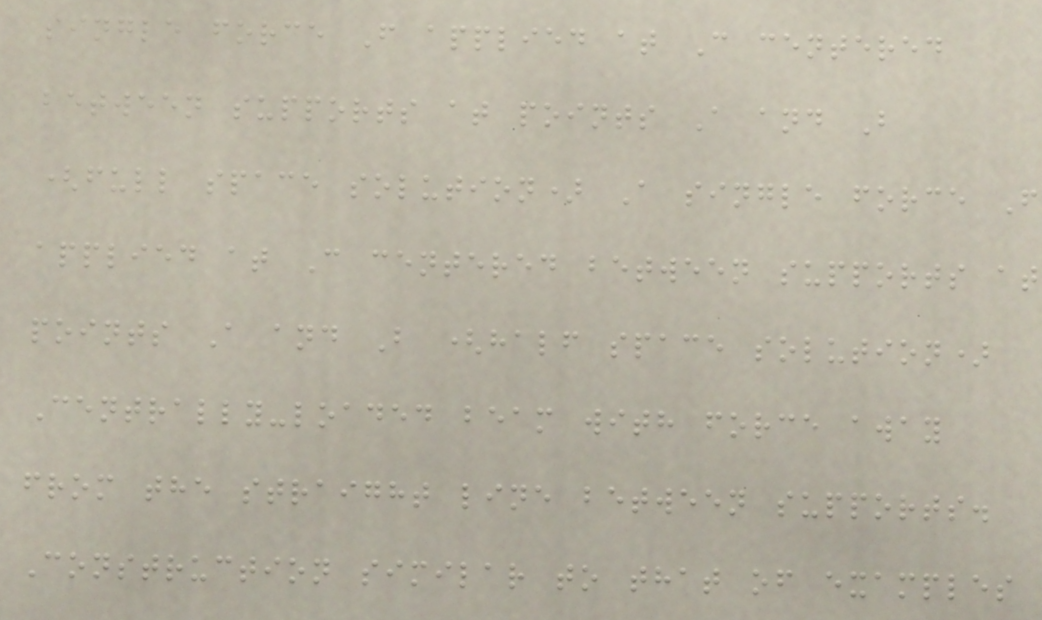single force F applied at C centered
between supports at points A and B
(full space solution) A single force F
applied at C centered between supports at
points A and B (half space solution)
Centrally-loaded beam with force away
from the straight line between supports.
Construction similar to that of examples
